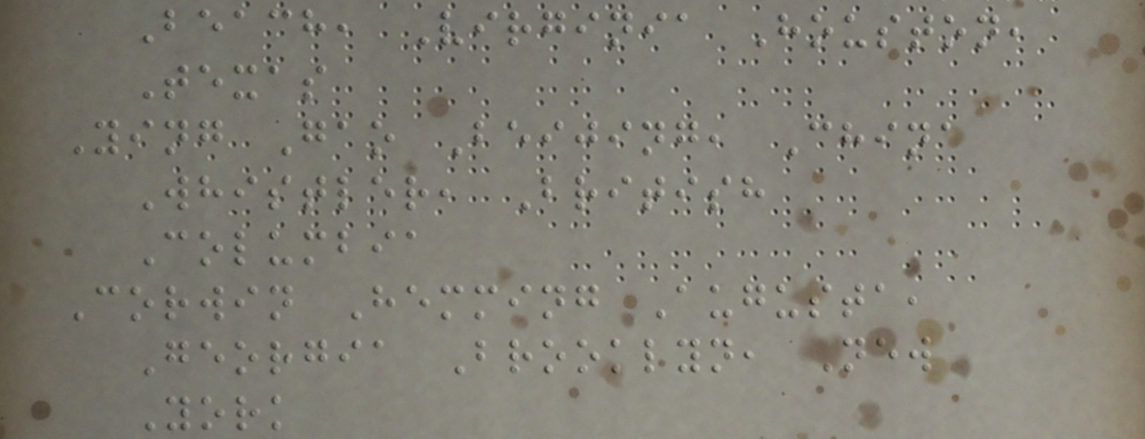Beach, Virginia Houston,
Texas
Ying Gao Beijing, China
Whistler, British
Columbia
Corwin Hemming Augusta,
Georgia Brooklyn, New
York
